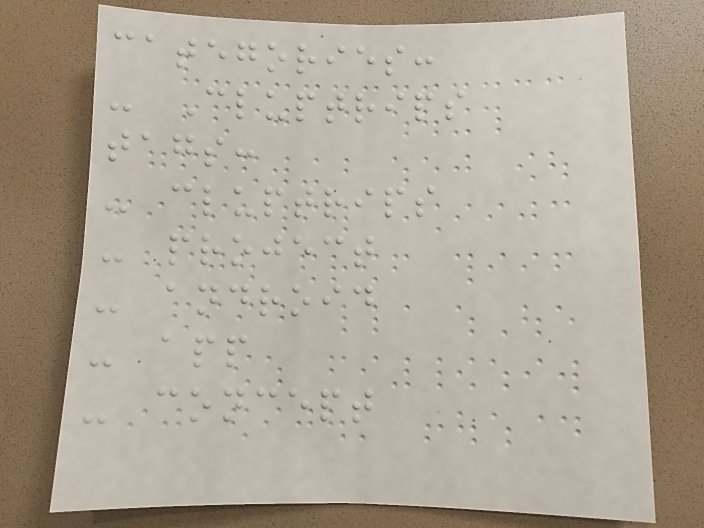categories:
- Cluptrips
tags:
- cluptrips
- project
- android
- app
- concept
